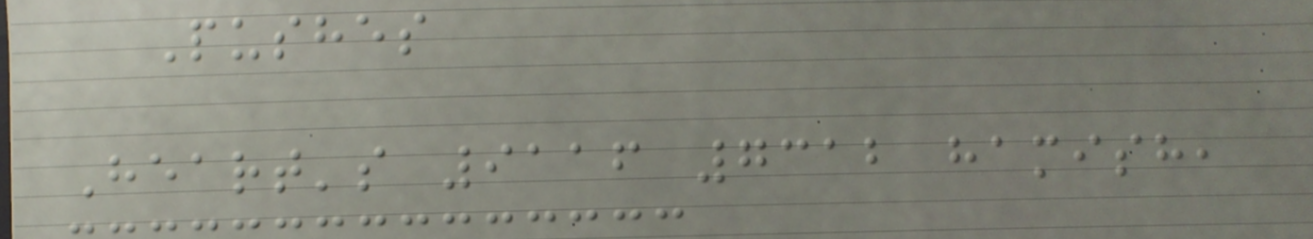Pushes
Heart's 9116 7312 hamish,
